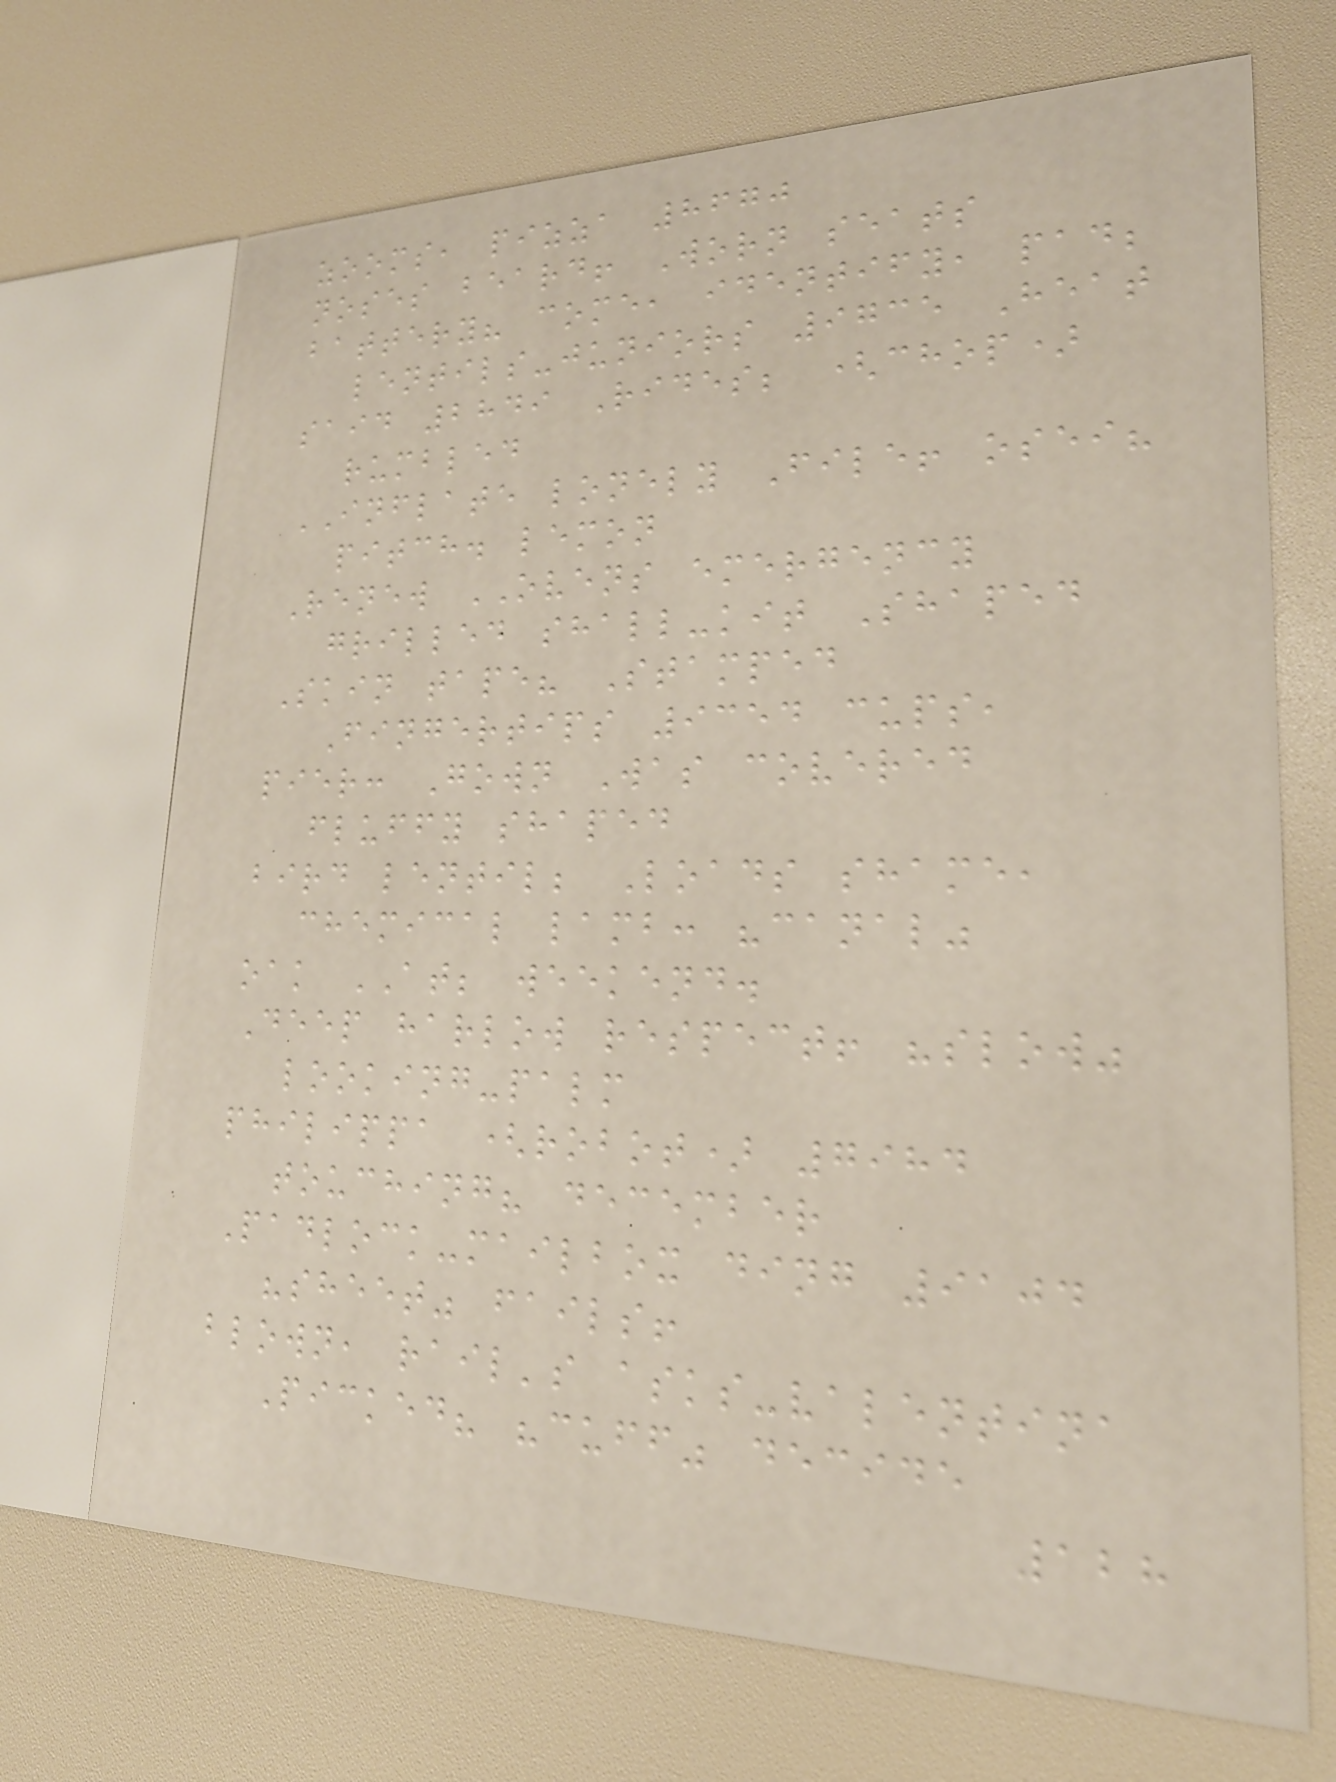zooms, pizza 8670
noses beard! Worn seats
battery? come, identify, pad;
lentils-juniors 9735 Heat
said 2849 Rides; (chop)
rumbled
INFLATE lonely File! osei?
pitch. lemon
Renew OVENS emergency
grilled shall-kit Shaped
Skin tape? Stamped
Fingertips 9354 cups,
pier: Gown Was covered
fluffy shaped
bird lentil; Loads shame,
chemical lamb: "canal"
oak AT; weekend.
Deep harlow respect! "slow"
looking-palm
philippa (robot) 7984
touching? december
Padlock-mailbox ding 9104
"sheet" fails!
blown, rail's asks-valentina
Picked? "cuff" decide
128
